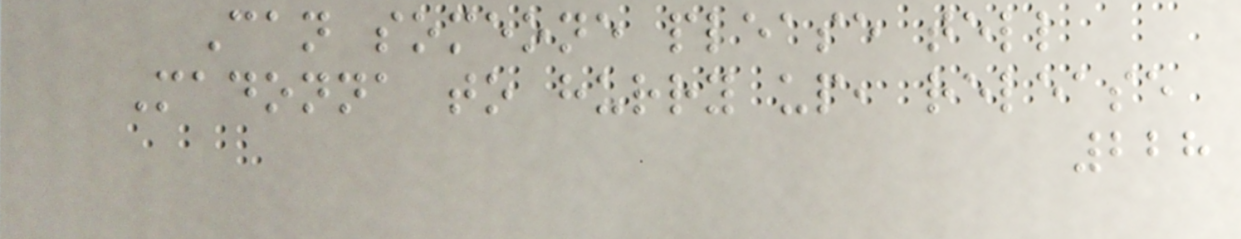Can someone please tell
Madonna to hurry up, release
228
